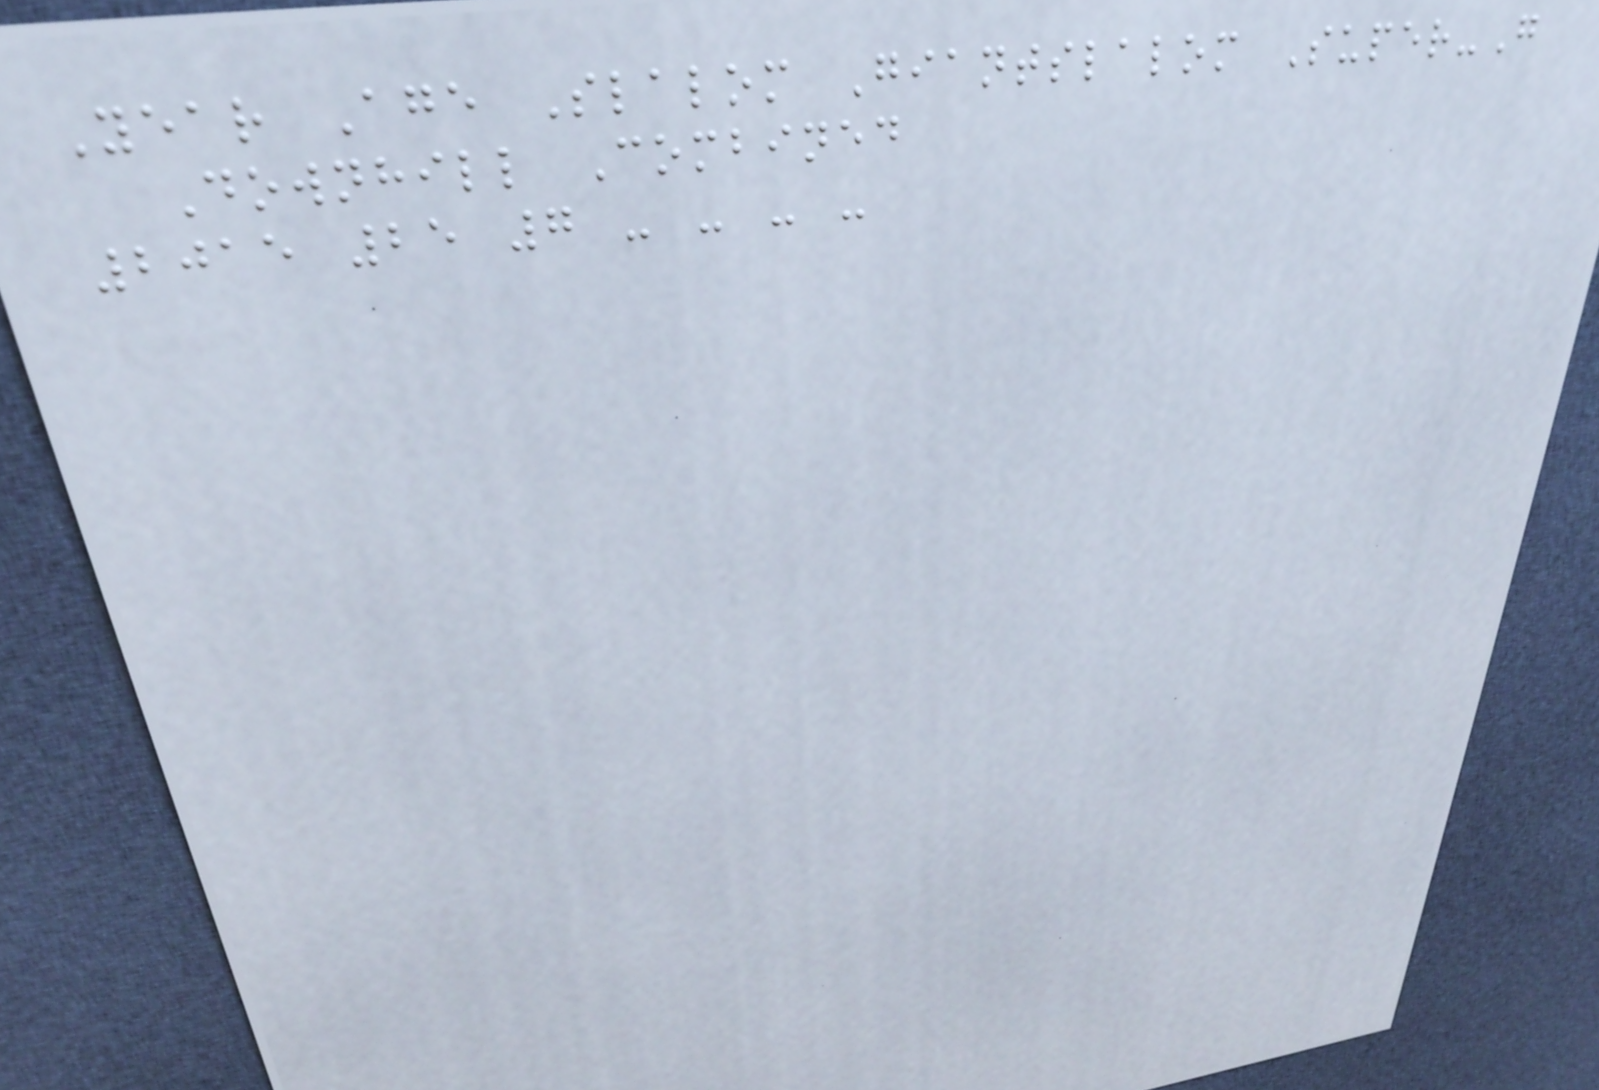Year Age Slalom Giantslalom Super-G
Downhill Combined
2015 25 7 - - - -
